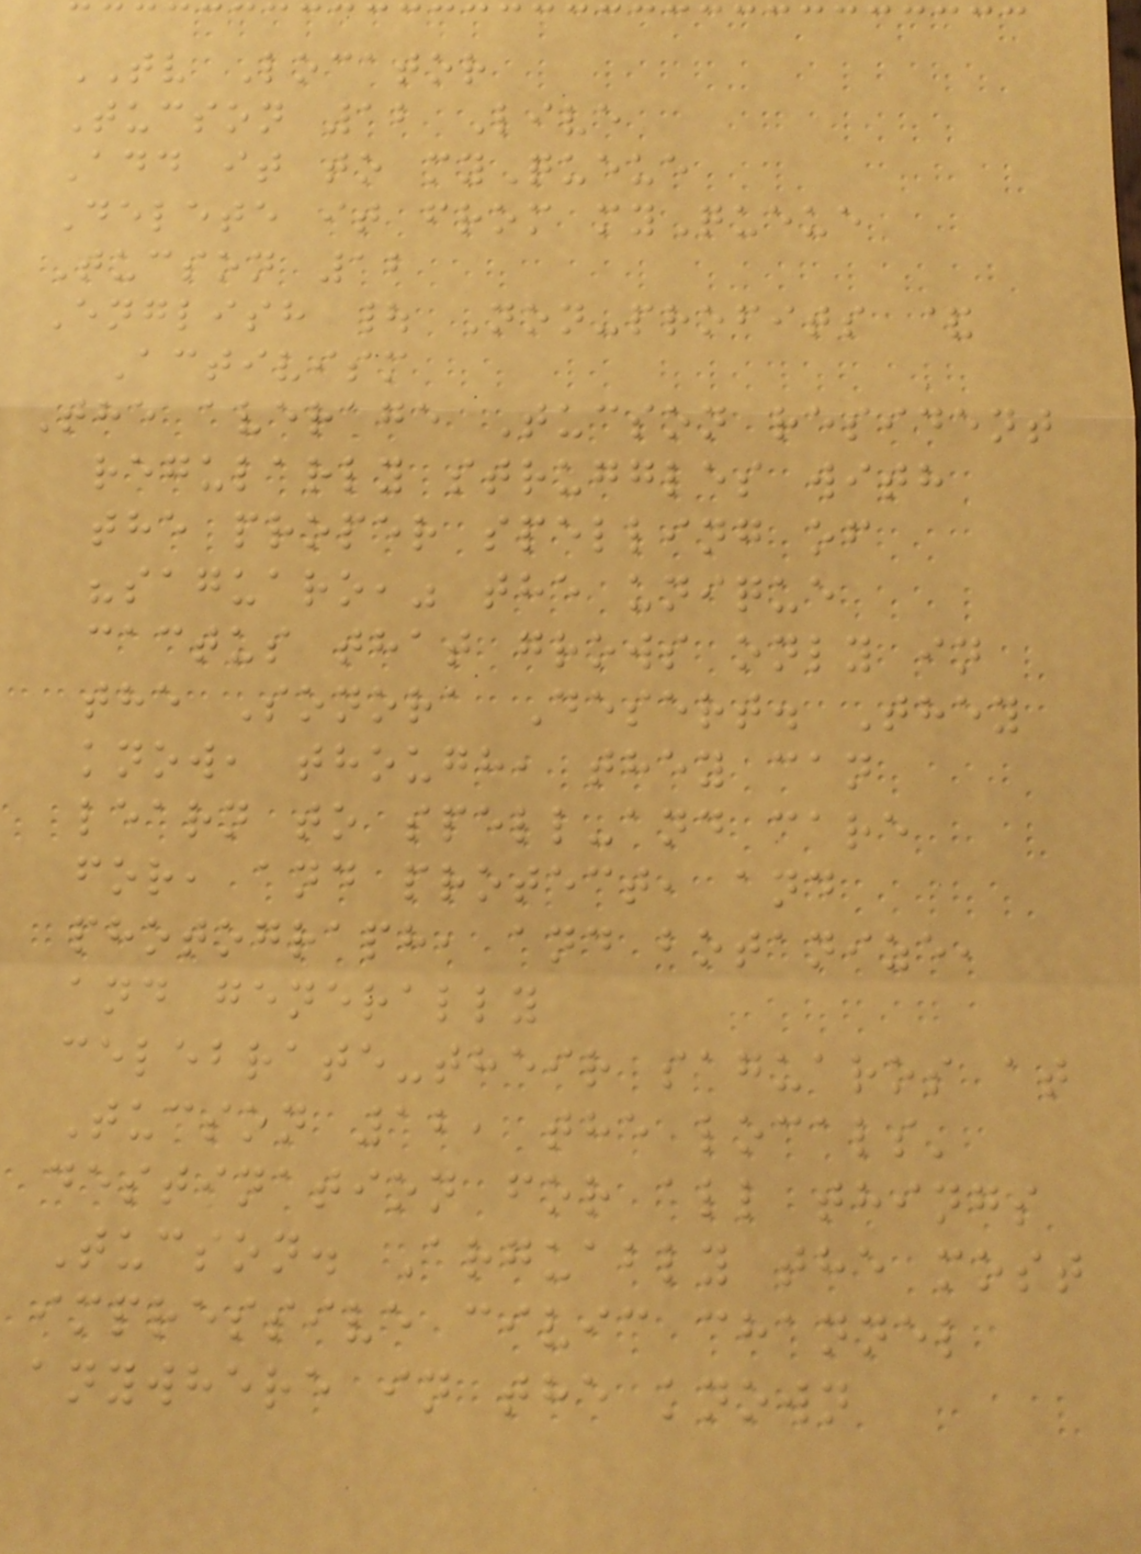TV Locator
Tucson 12 Live
Add it to myQueue
Delete it from myQueue
Tucson 12
English | Non-profits &
Activism
The average Tucson resident
regularly struggles with
the proper spelling of
"saguaro," the unique
cactus that grows only in
the Sonora Desert. They
know, though, they can
learn to spell-and care
for, and protect, and
photograph, and botanize,
and generally
celebrate-their saguaros at
Tucson 12, the locals'
destination for all things
Tucson. Arguably the most
impressive civic channel
anywhere in the known
